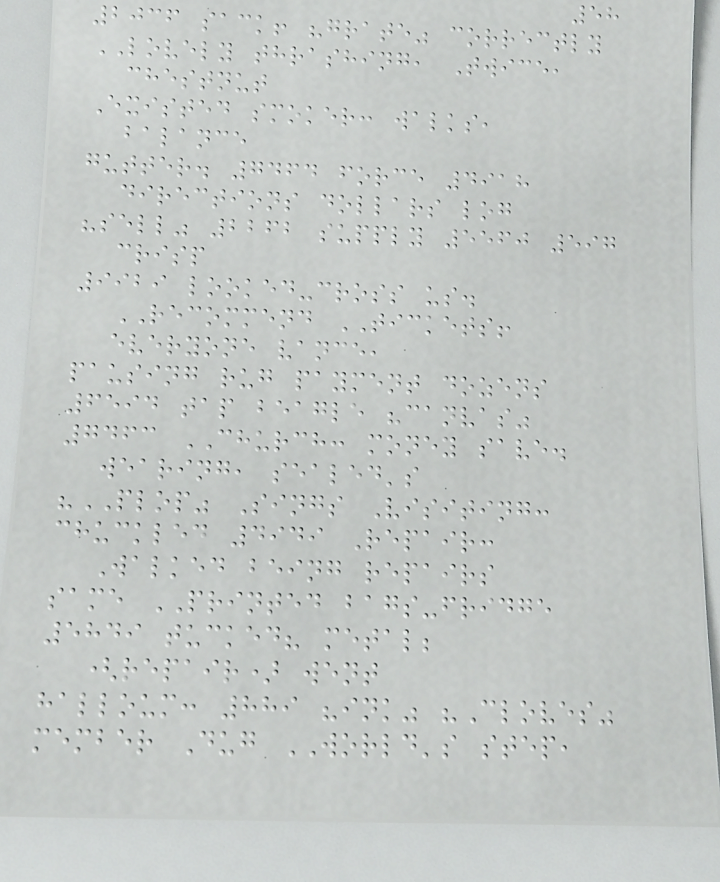58
2036 sack! "grate" correctly
LOVELY thrashing, Twice,
chestnut
Existed smoker: walks,
balance
gutter. 7464 force 4918
directions dollars log
"sell" 2262 supply 5560 597
crisp
9929 looked-cross us.
RECOMMEND TICKETS!
everyone vance,
pausing rug payment dozens
6594 tap beagle "canvas"
7463 CHURCH: money save.
wearing, sealed's
"PLOP" Sings Visiting:
chuckled 4949 Repair:
Walked being repairs
same PRINTED bags-fridge
5849 tucked? metal;
(repair) went
halloum: 889 "ink" "Cloves"
member Dug WORLD's step,
